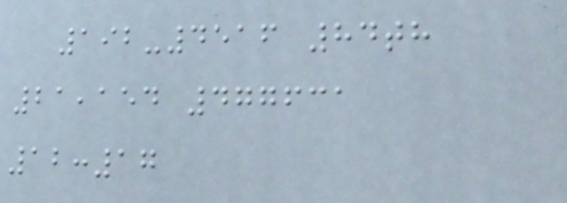192-4516 84th
21,154 477631
12:17
